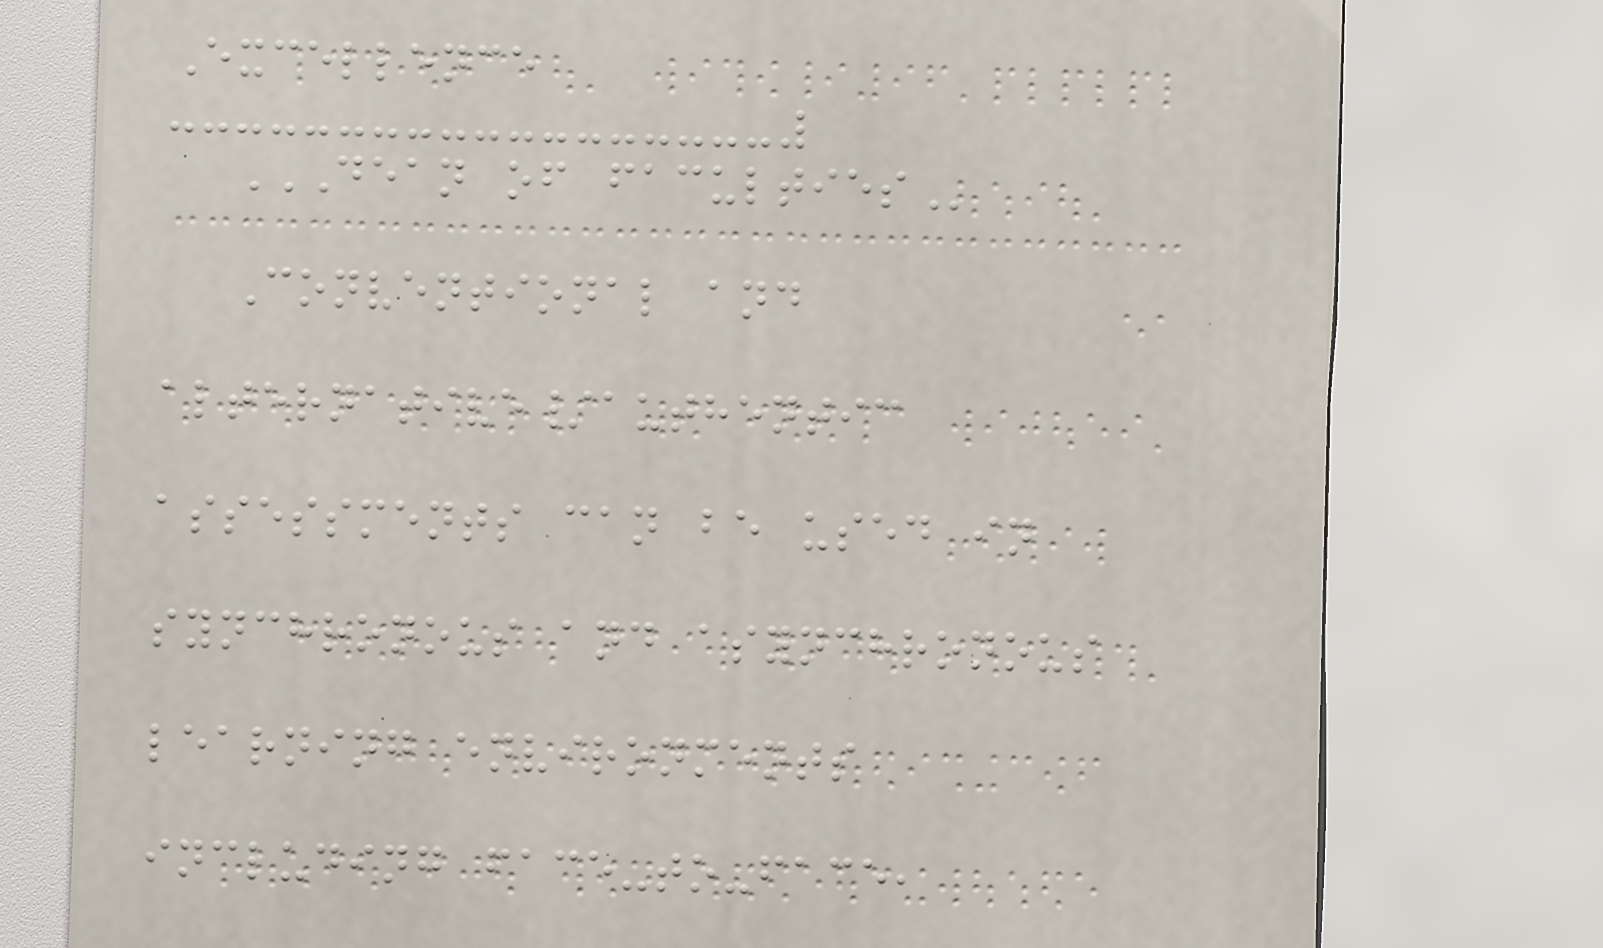Excellence
DEAN OF FACULTIES
Conventional and
alternative/authentic
assessments can be used in
synchronous and asynchronous
learning environments
including face-to-face,
